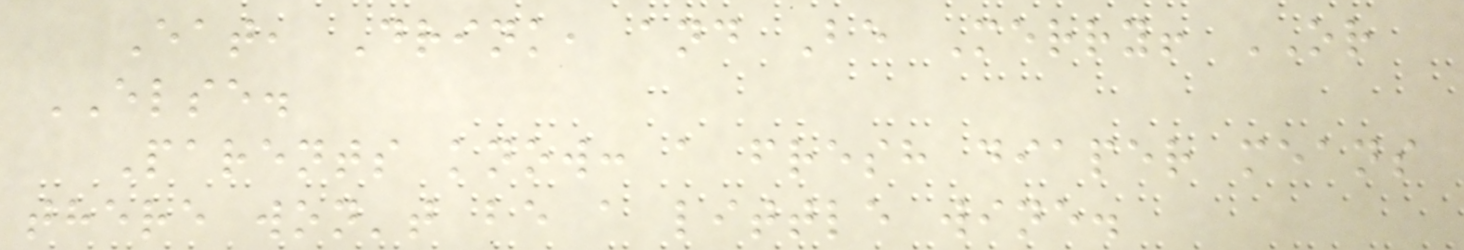Eat, Drink, and Be Merry! OR
ELSE.
Parents know: a fresh diaper means
there won't be a little wine.
